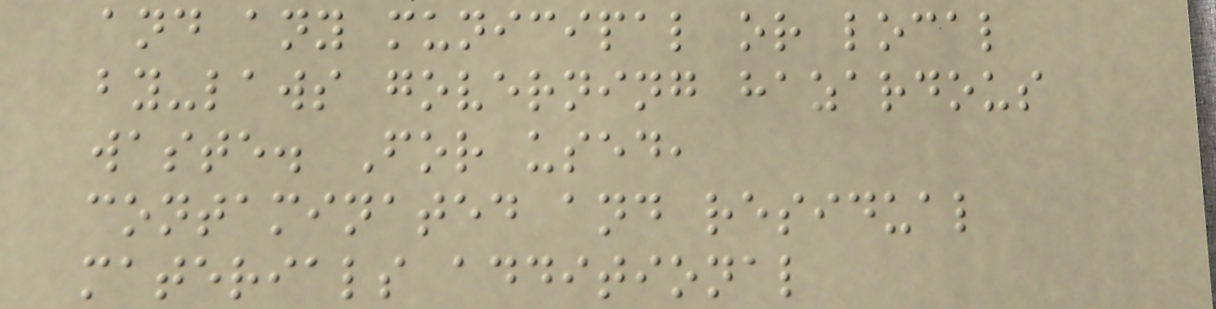and any municipal or local
by-laws governing hazardous
waste. For used,
contaminated and residual
materials additional
